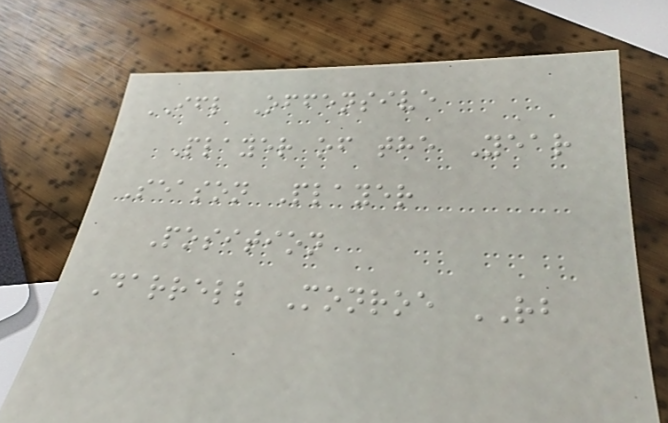IFL Offensive
Player of the Year
Season Player
Position
Darrell Monroe RB
